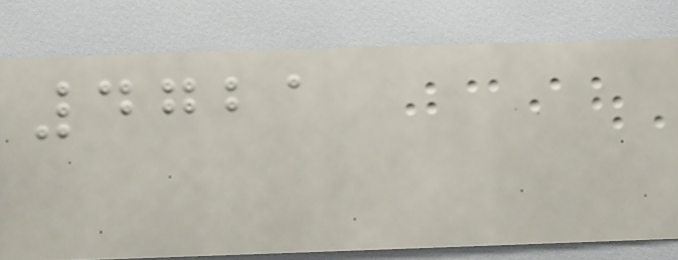4721
